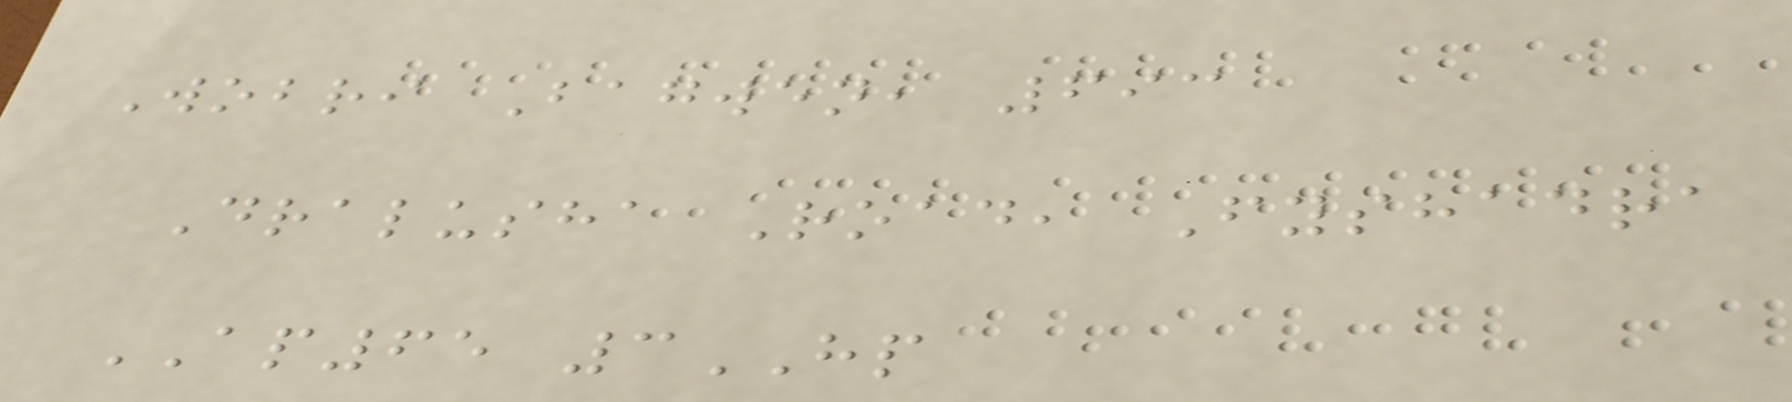Wobri Bagwen, 693
Dralusha Road, Fyshadra
AP65 3HP
